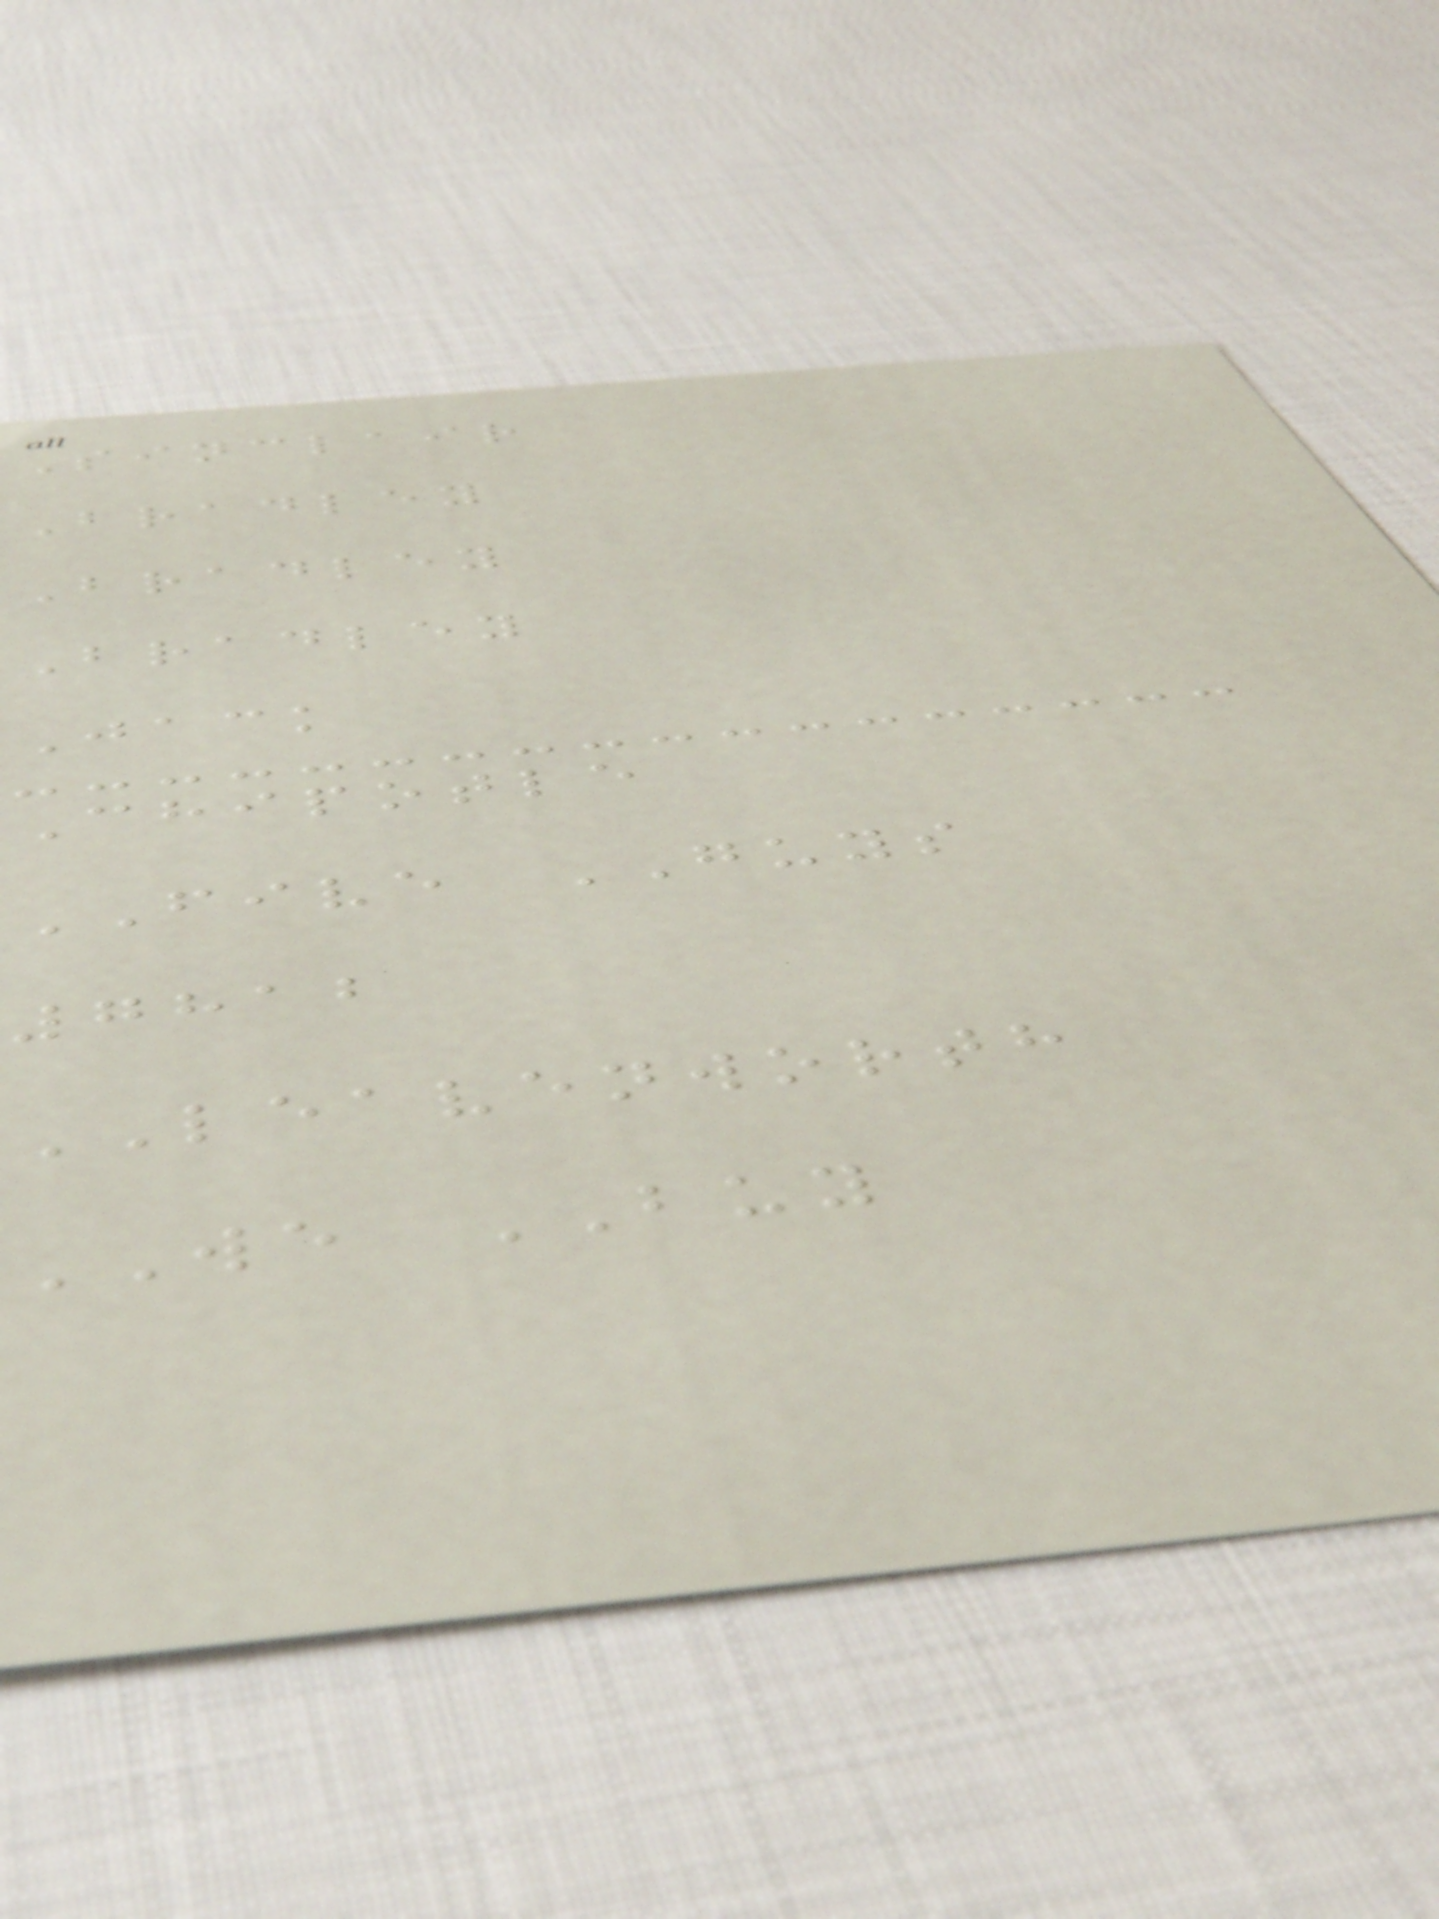Sinclair
Bradley
Bradley
Bradley
Jack
Chipotle
FIVE GUYS
7812
LEAVENWORTH
WE BUY
